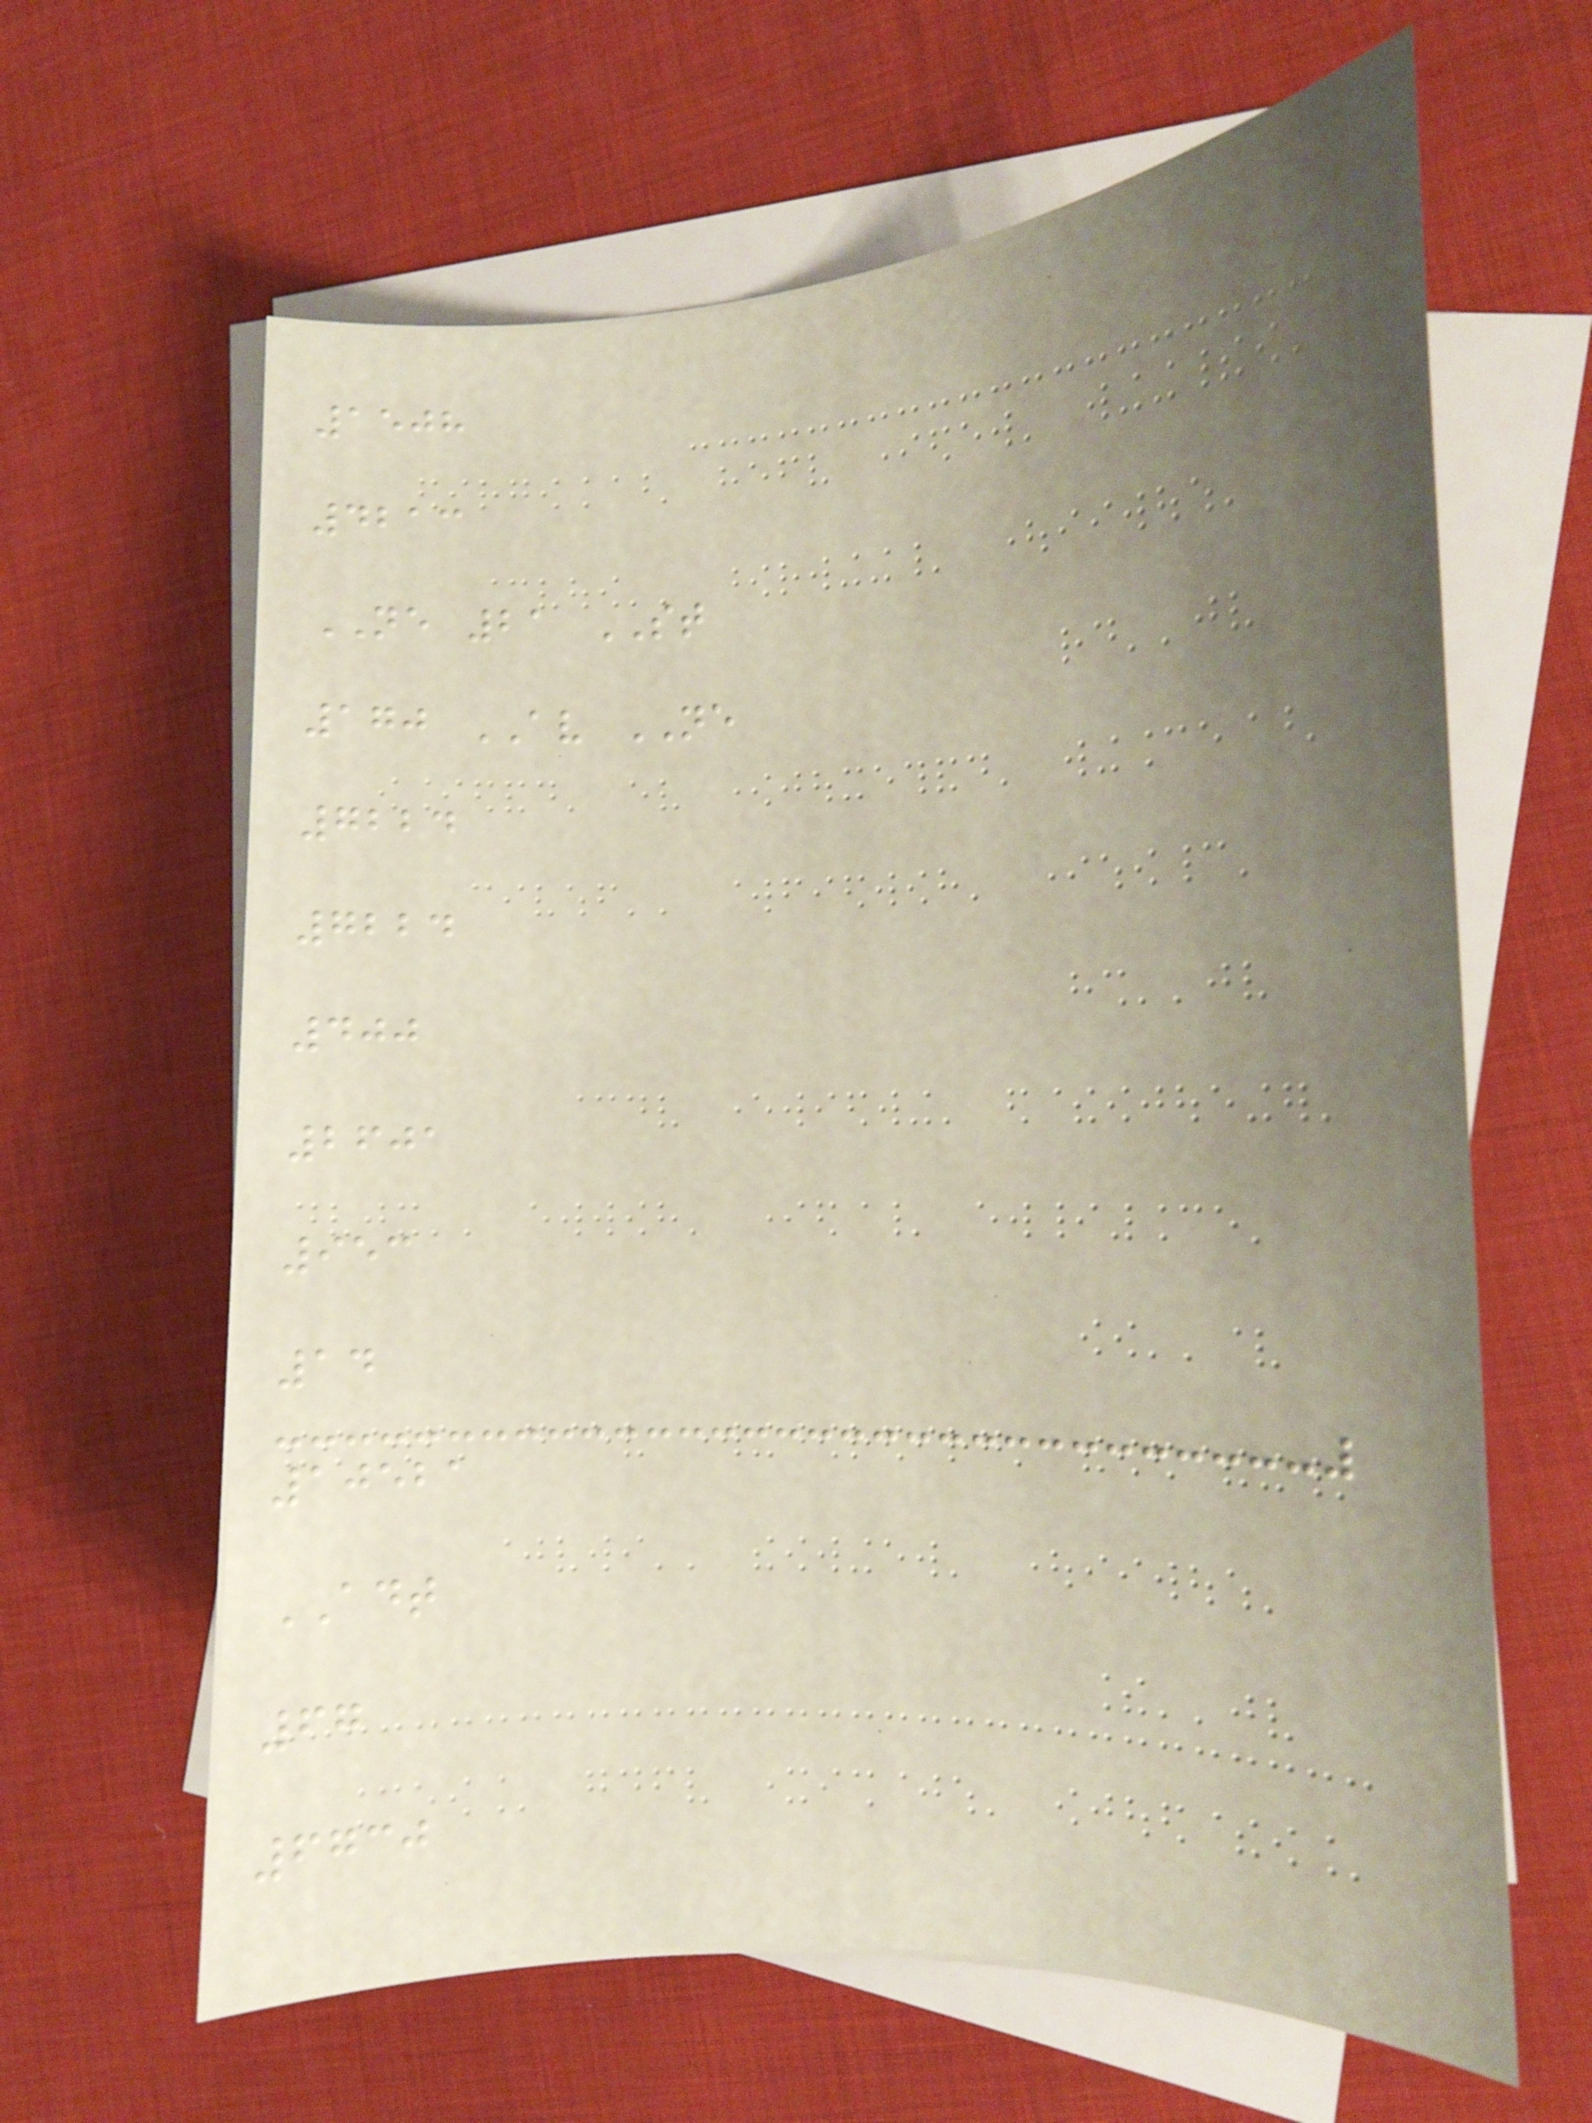1508
4213
NE 21 ST
170 AV NE
7224
7224
400
2601
953
14
10521
ADT
67
6730
